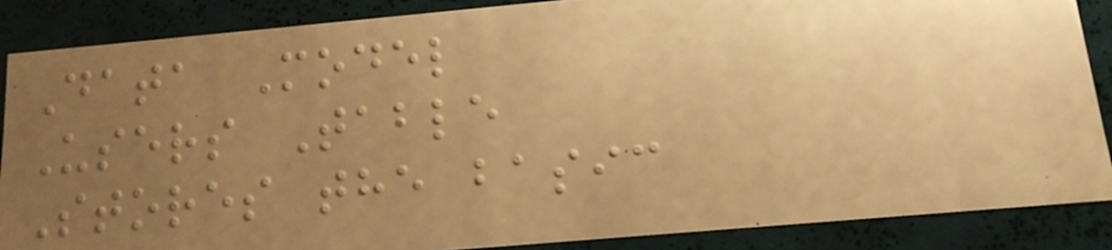Data Model
Users Table
Stores the basic
